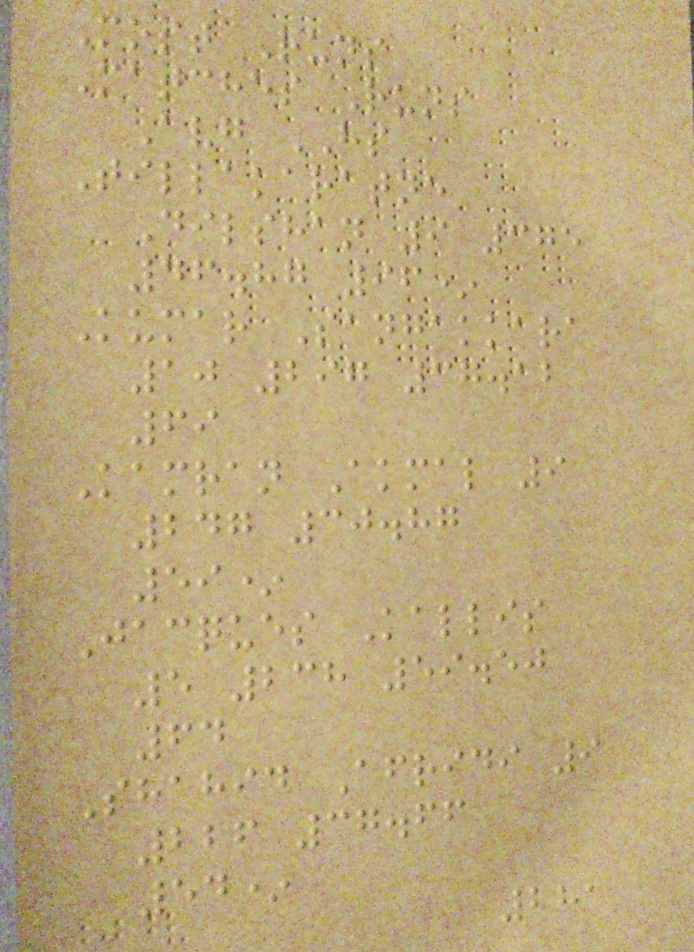Most Runs
Matches Runs
Avg HS
Tillakaratne
Dilshan 9 375
46.87 96*
Kumar Sangakkara
10 297 37.12
69
Kamran Akmal 9
247 30.87
59*
Jacques Kallis
5 238 59.50
64
Shahid Afridi 9
226 37.66
54*
281
